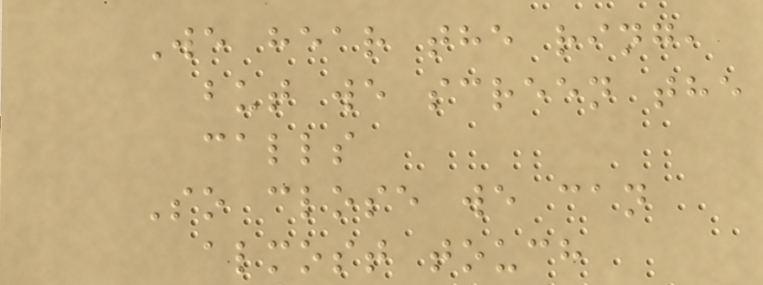We hear the ring,
but we screen the
calls
So close we can
almost touch
